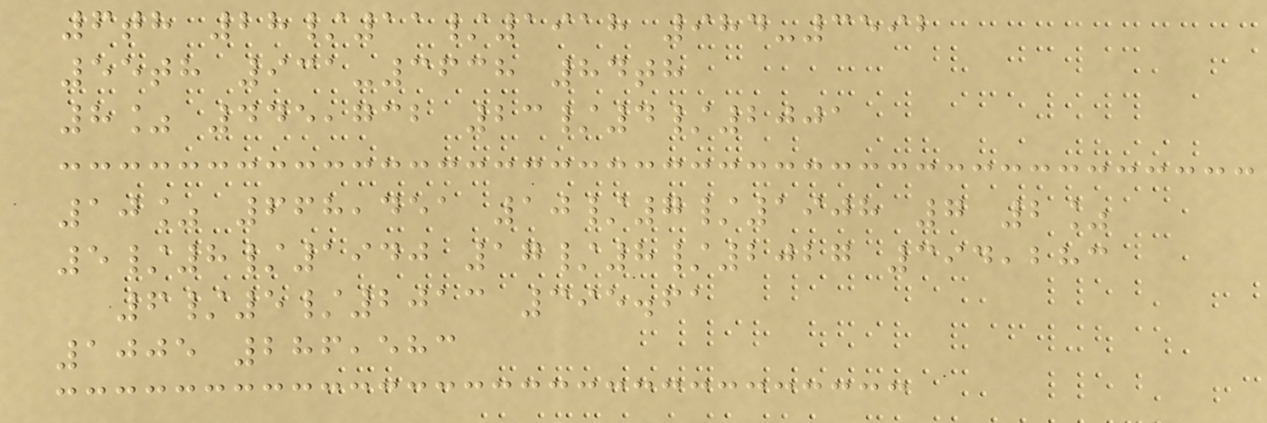6th 28/11/1918 984-3592
55th 931-3638 84th
8% 445,732 23/4/2001
10% 668,451 10/7/1908 7 2%
5/8/1940 17/8/2027 394,283
6/5/2013 395.61
1005 286,583
